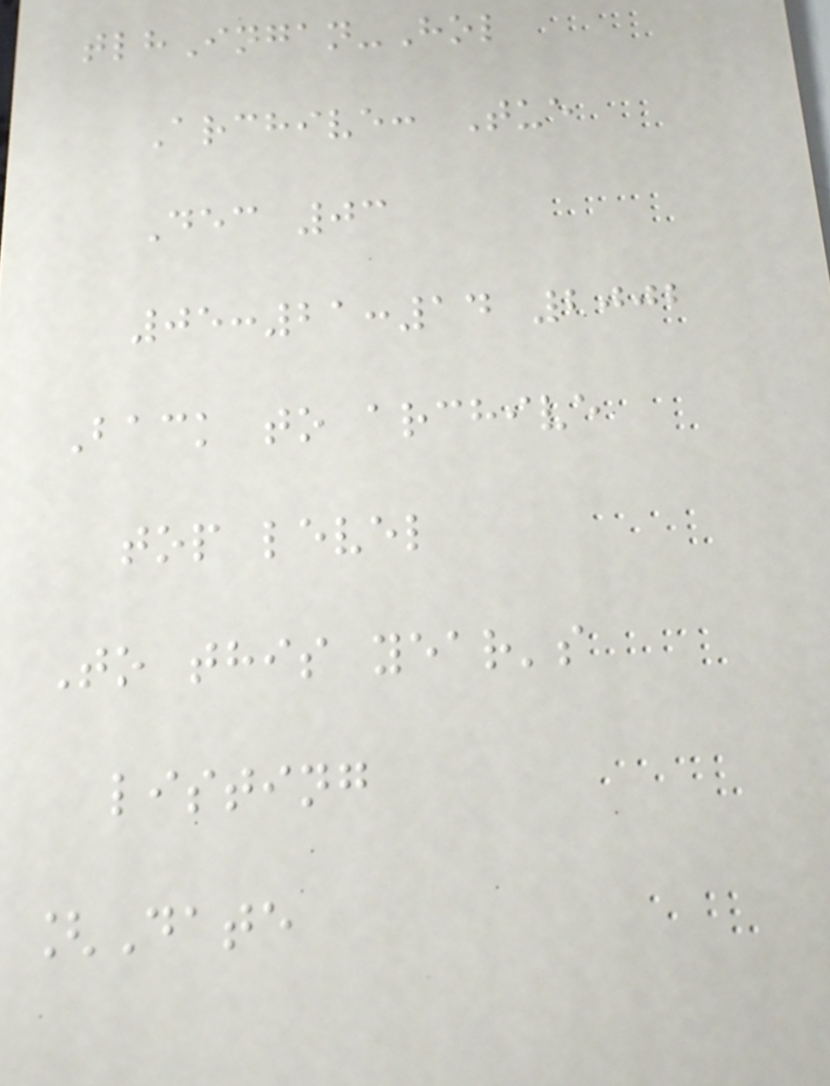tlhIngan-Hol
Archive: Tue
Dec 03
05:21:14 2002
Back to archive
top level
To this year's
listing
[Date
